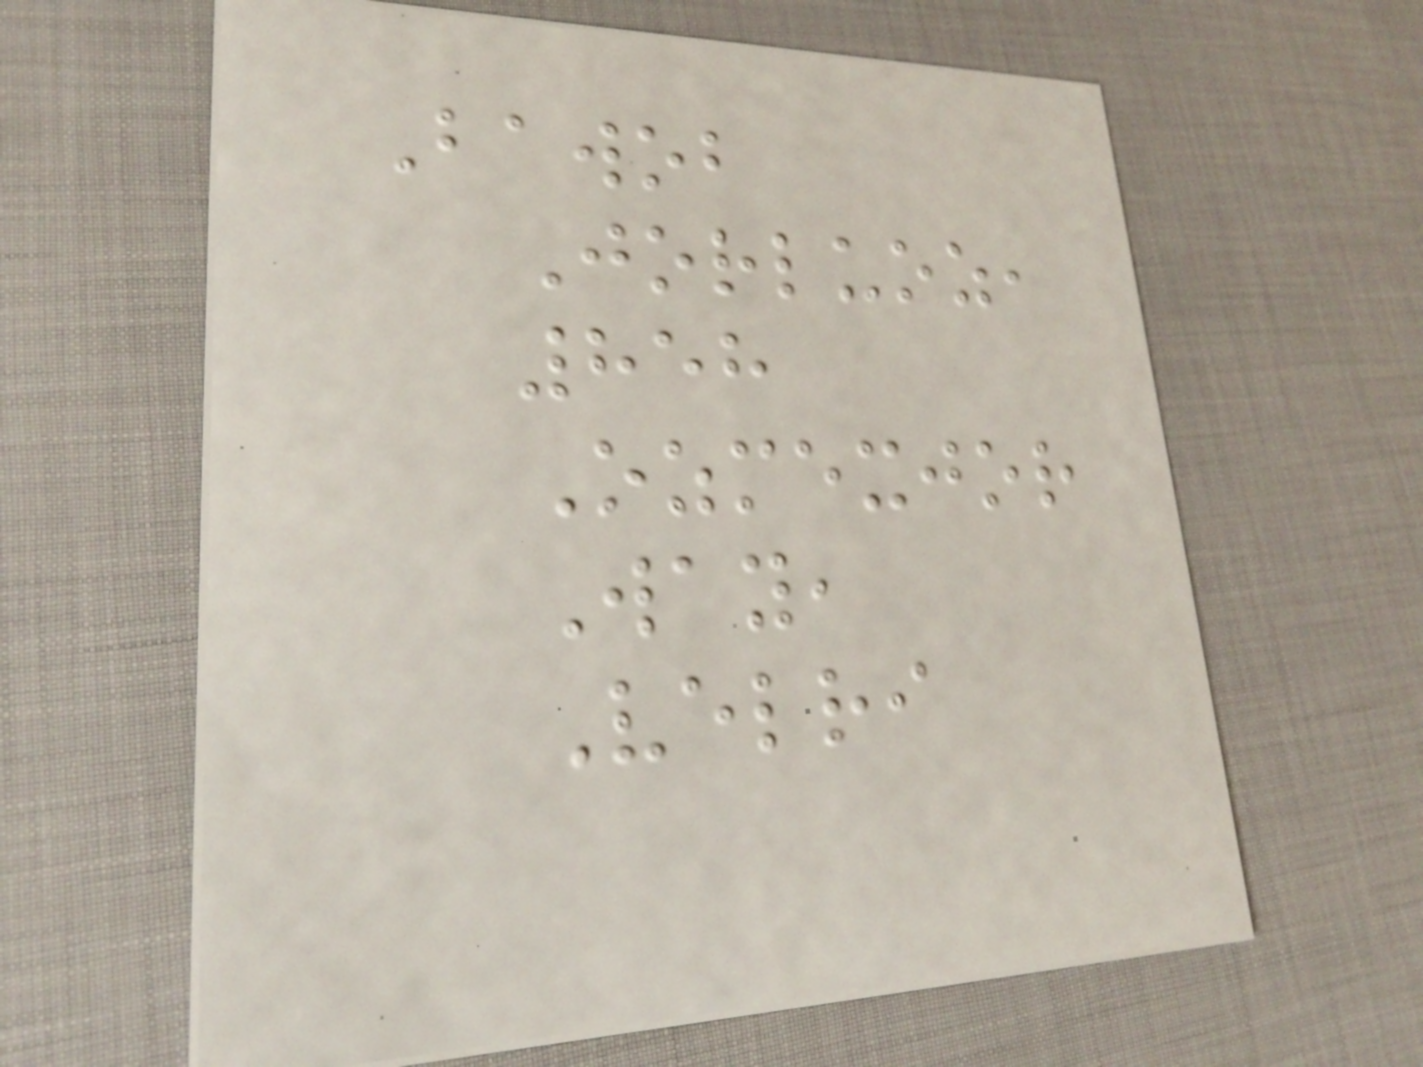Bawob
Jorluoz,
858
Ozmexjor
Way,
Velri
